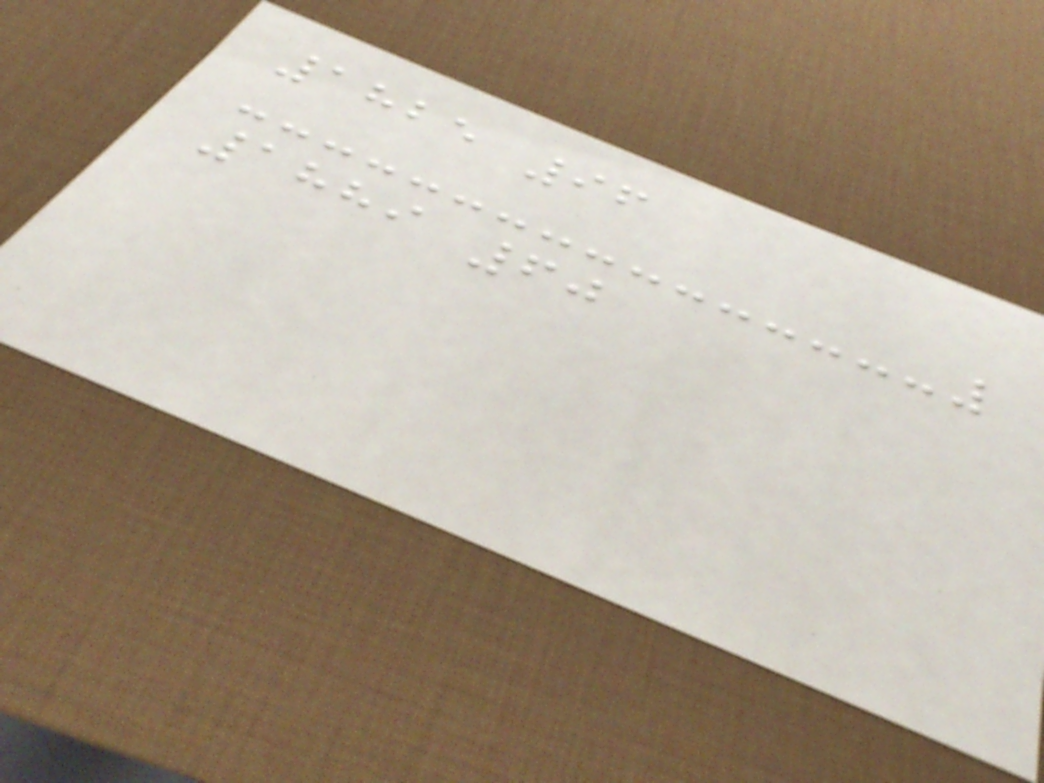1825 96
1889 60
